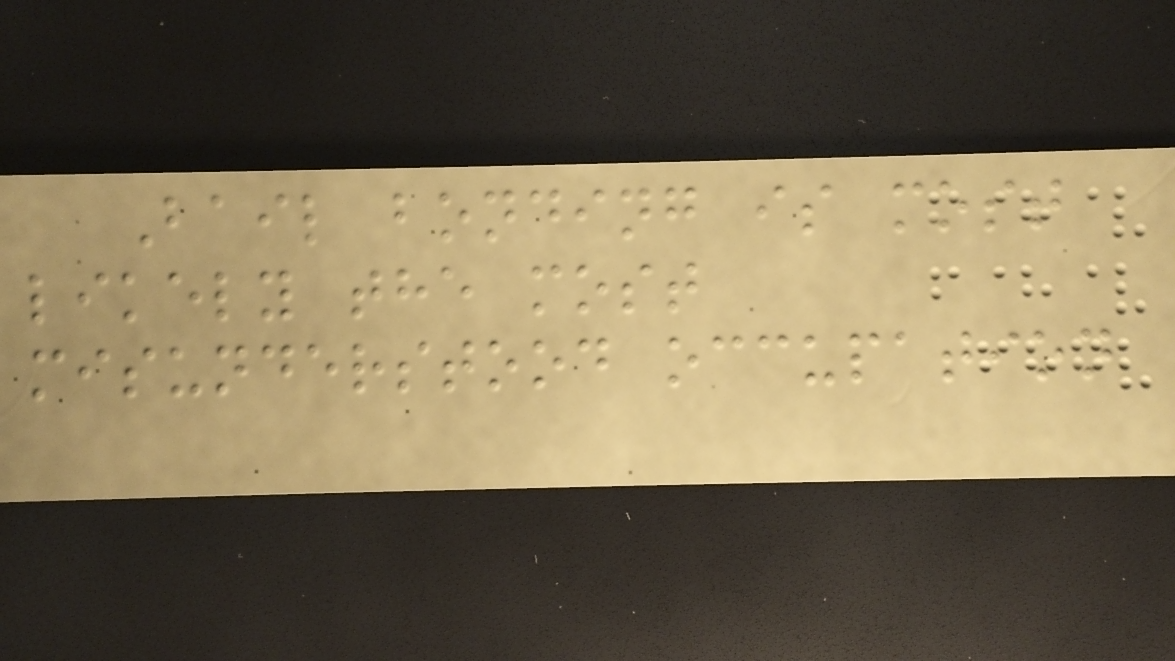Bail bonding is most
likely the most
misunderstood occupation
